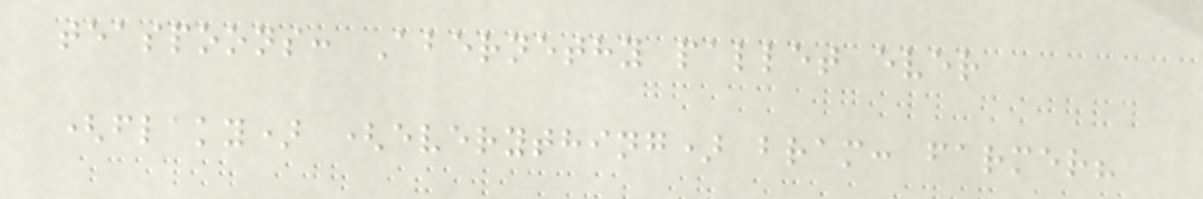teaspoons: Abernethy pallet ever
(flaky) (everything) bram: farmer?
